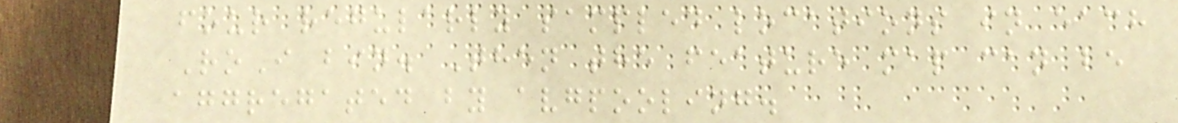four regularly sampled locations in each
RoI bin. Then the feature map can be
aggregated by avgpooling.
